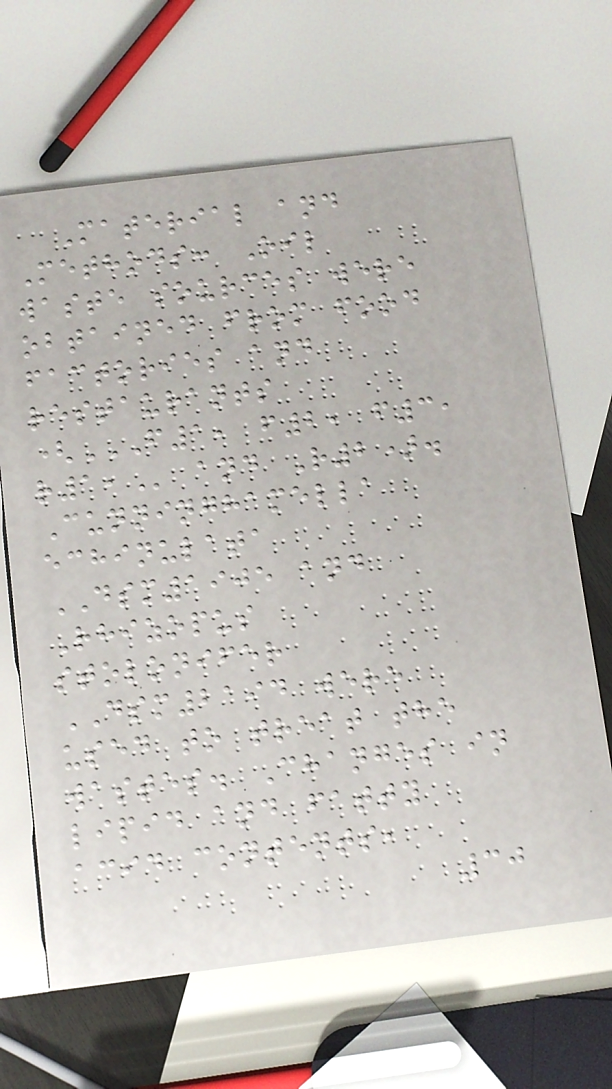Material and
Methods: Oil
waste sources were
obtained from food
factories and
restaurants
(F1, F2, F3,
R1, and R2).
Cunninghamella
echinulata
DSM1905 and
Rhizopus
stolonifer
DSM2194 were
used to treat the
wastes. Changes in
lipid and fatty
acid contents,
30
